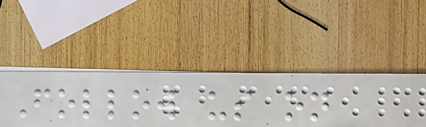Follow us on
